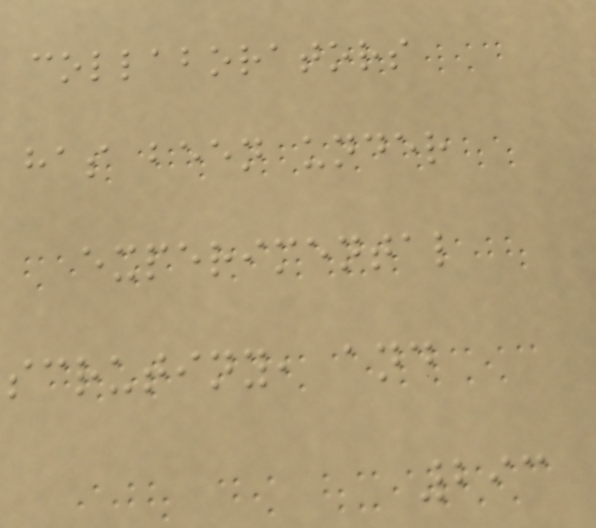collaborators
has been under
experimental
scrutiny, and
293
